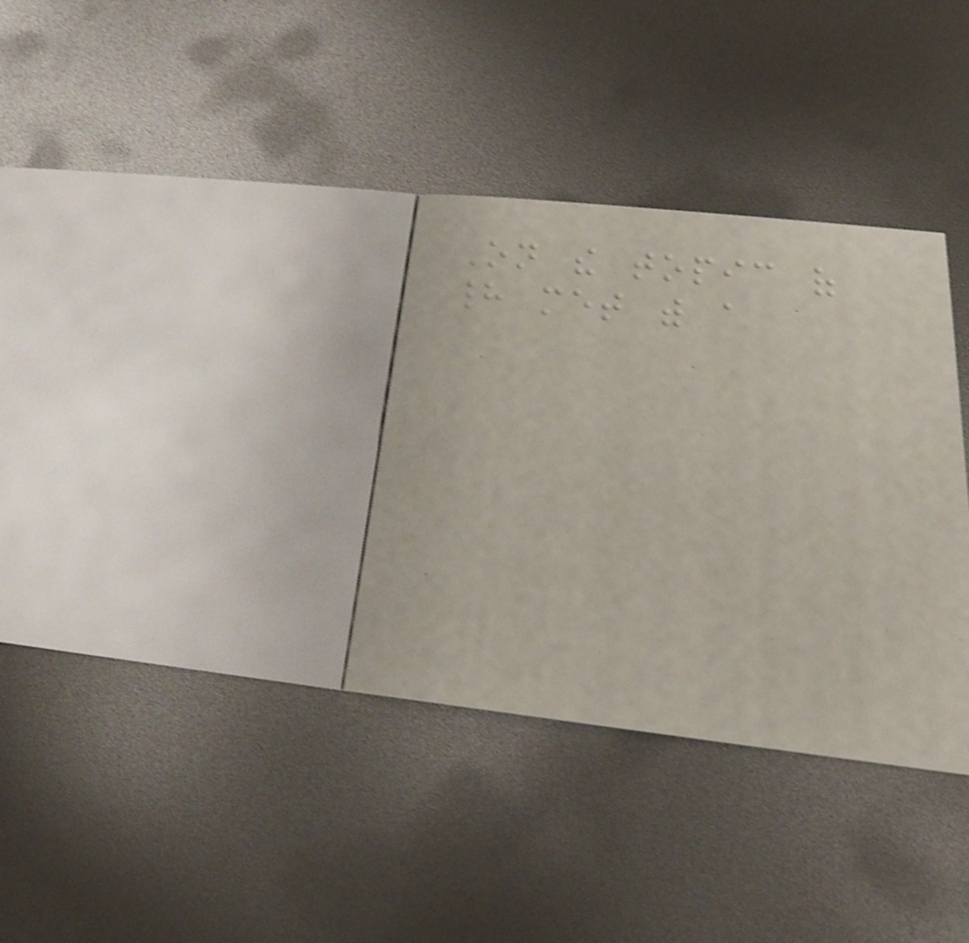On the topic of
had met with a
